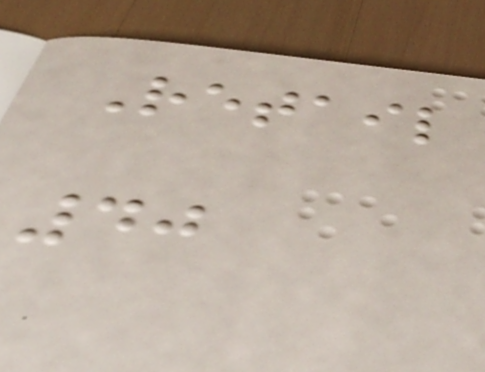Retail
40
